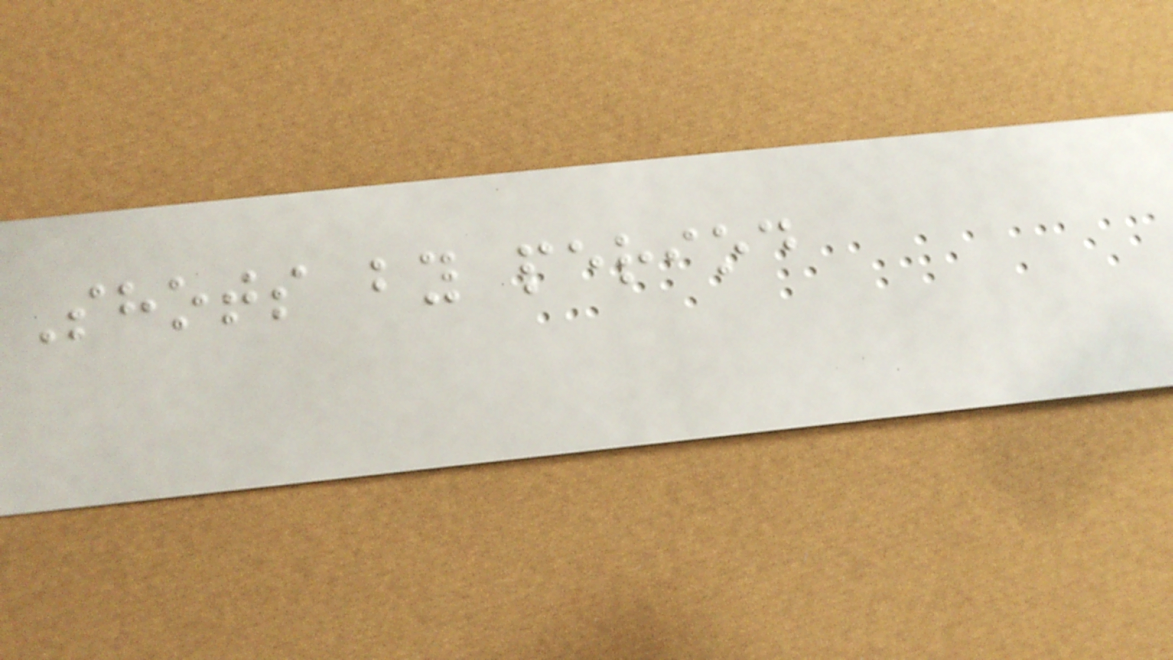Shots by period
